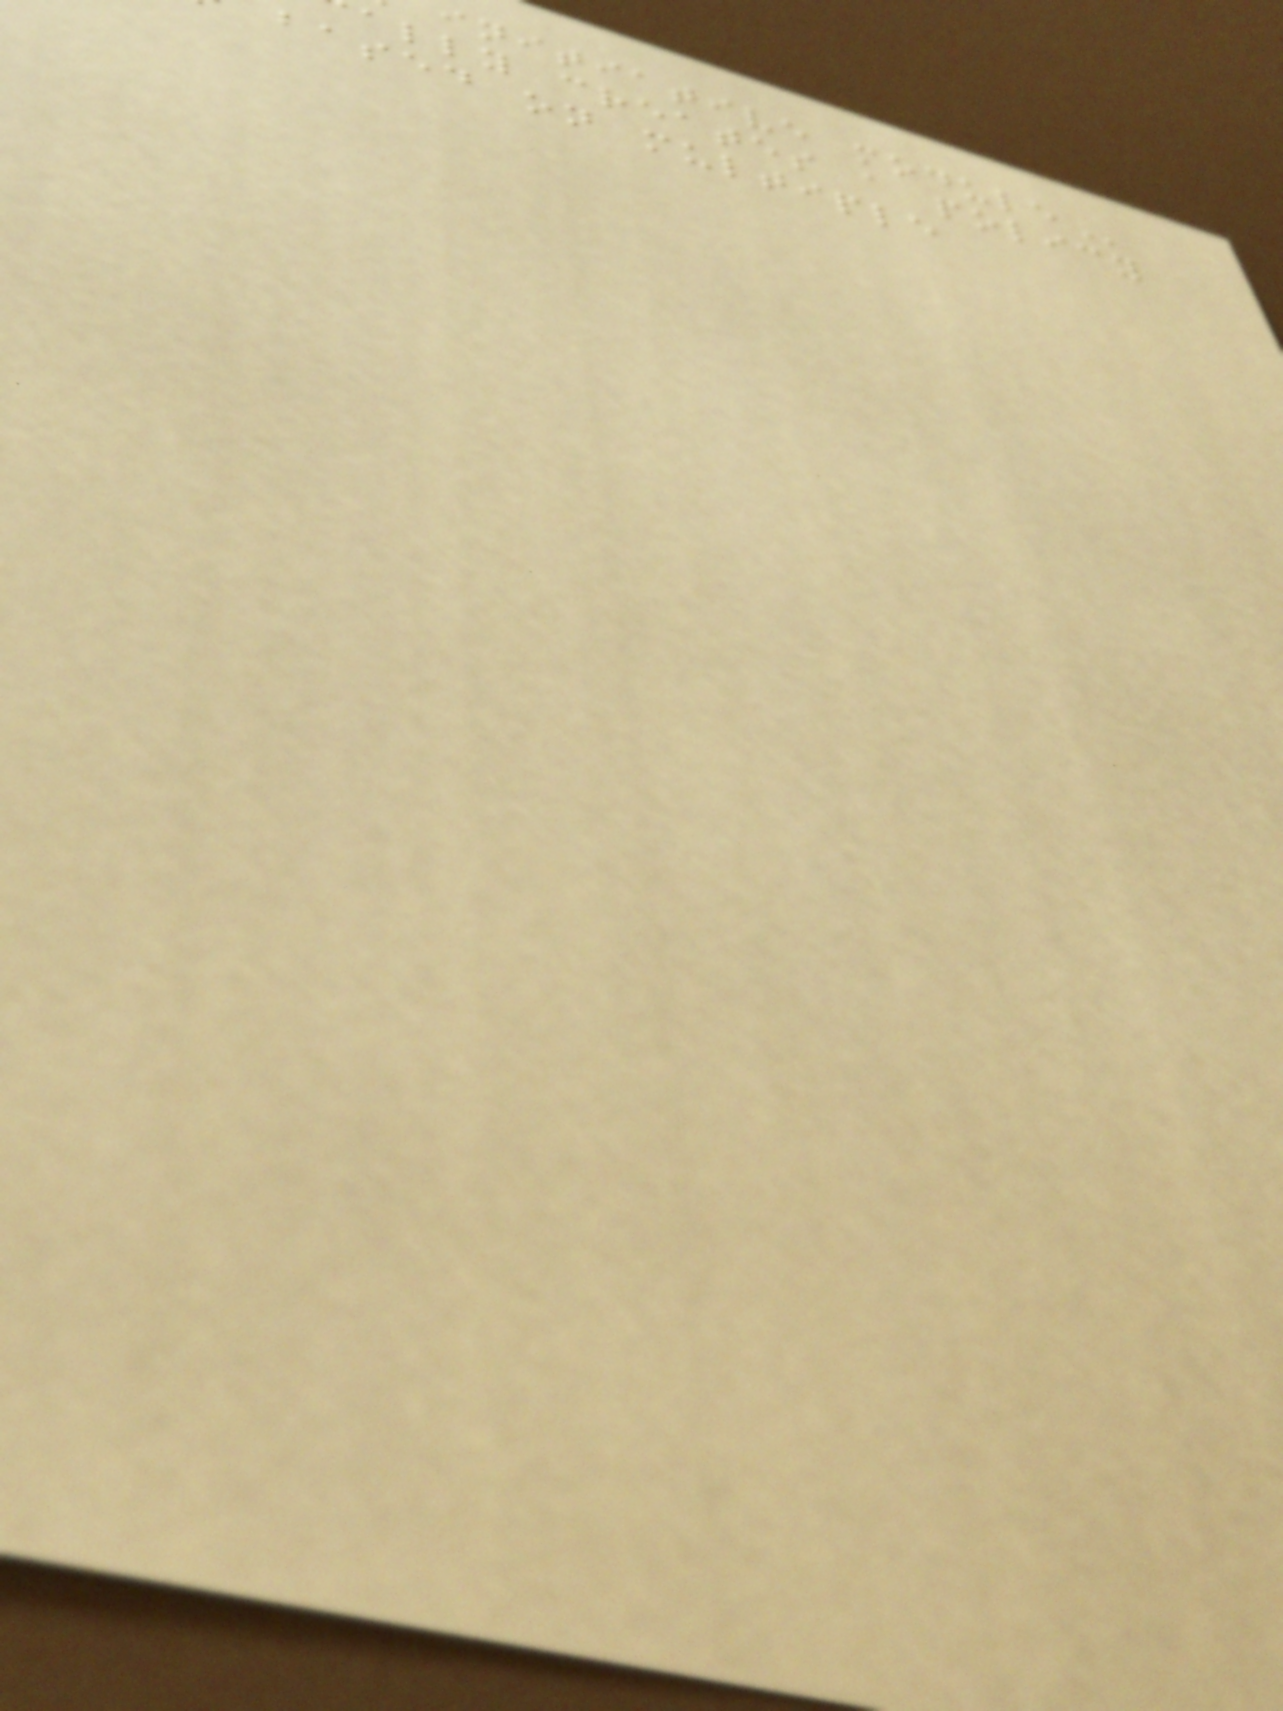initiative
ally creates a policy
based on multiple
